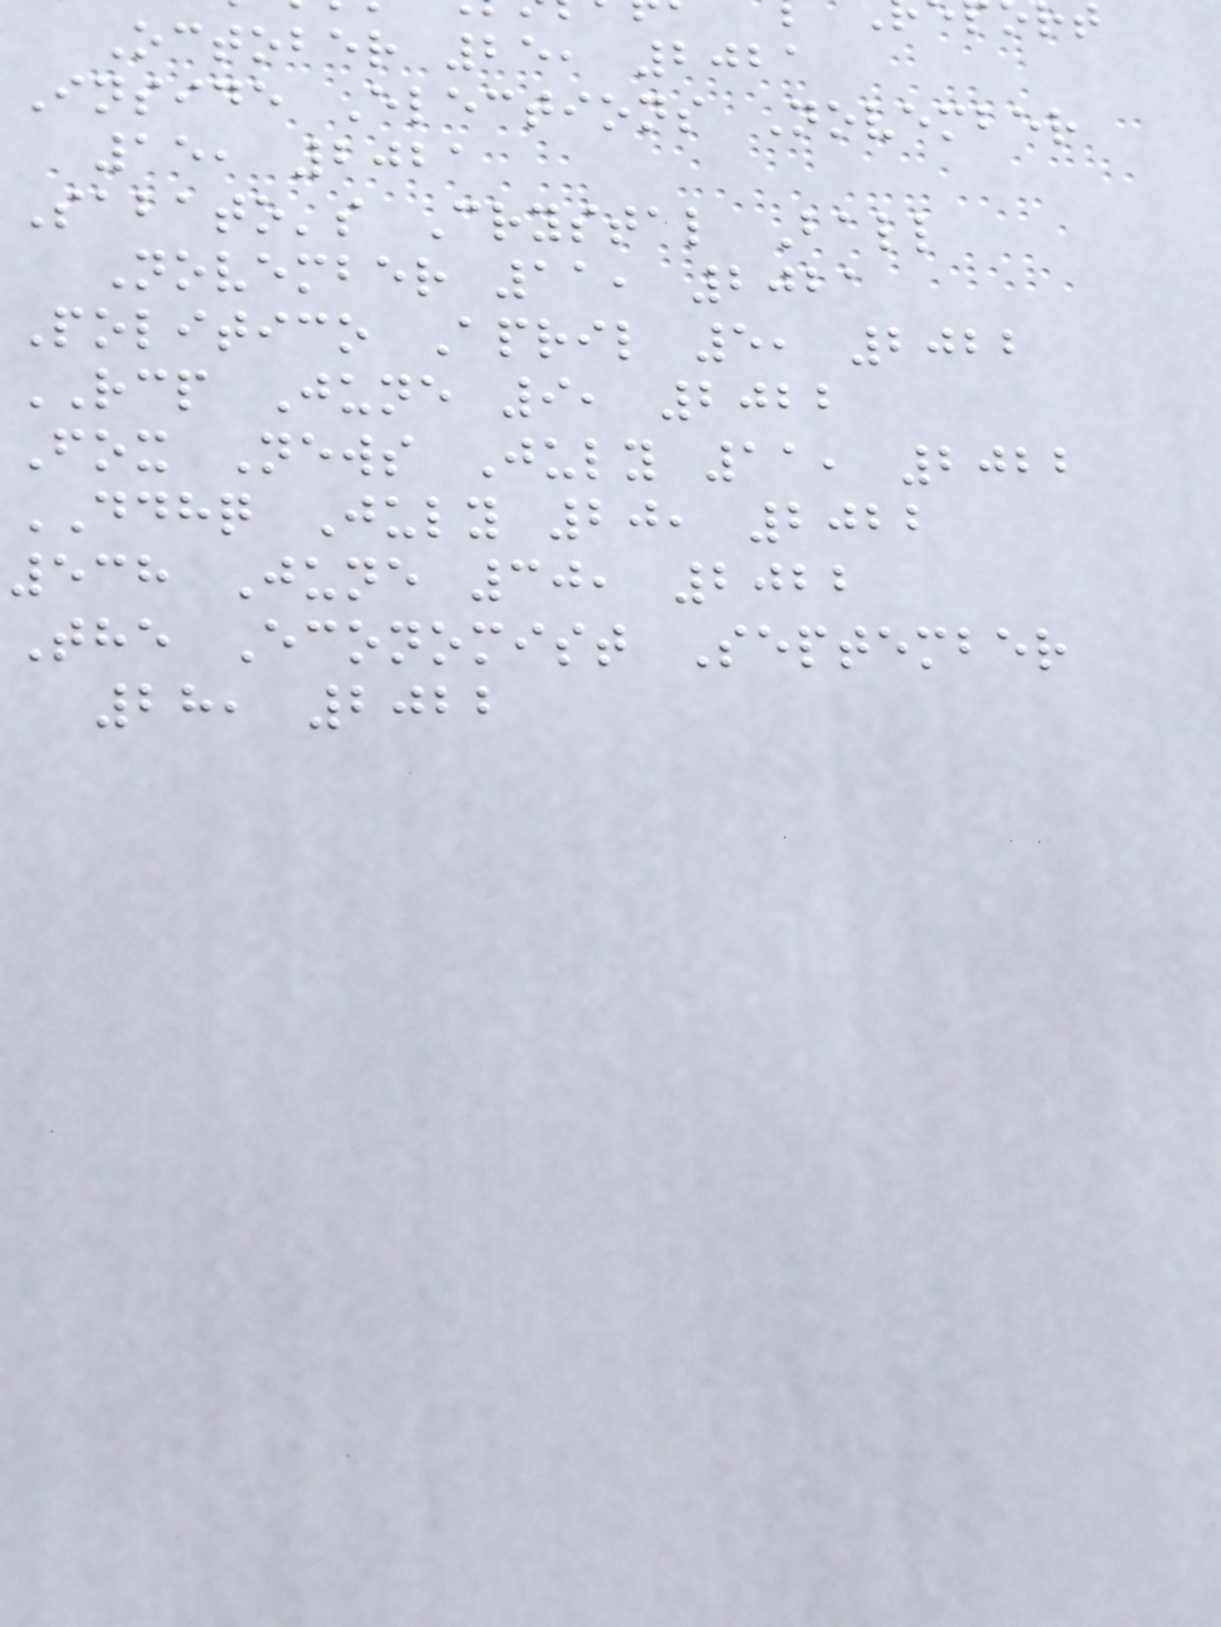October 25, 2021
Inside Elections November
15, 2021
Sabato's Crystal Ball
November 11, 2021
Politico April 5, 2022
RCP June 9, 2022
Fox News July 11, 2022
DDHQ July 20, 2022
538 June 30, 2022
The Economist September
28, 2022
